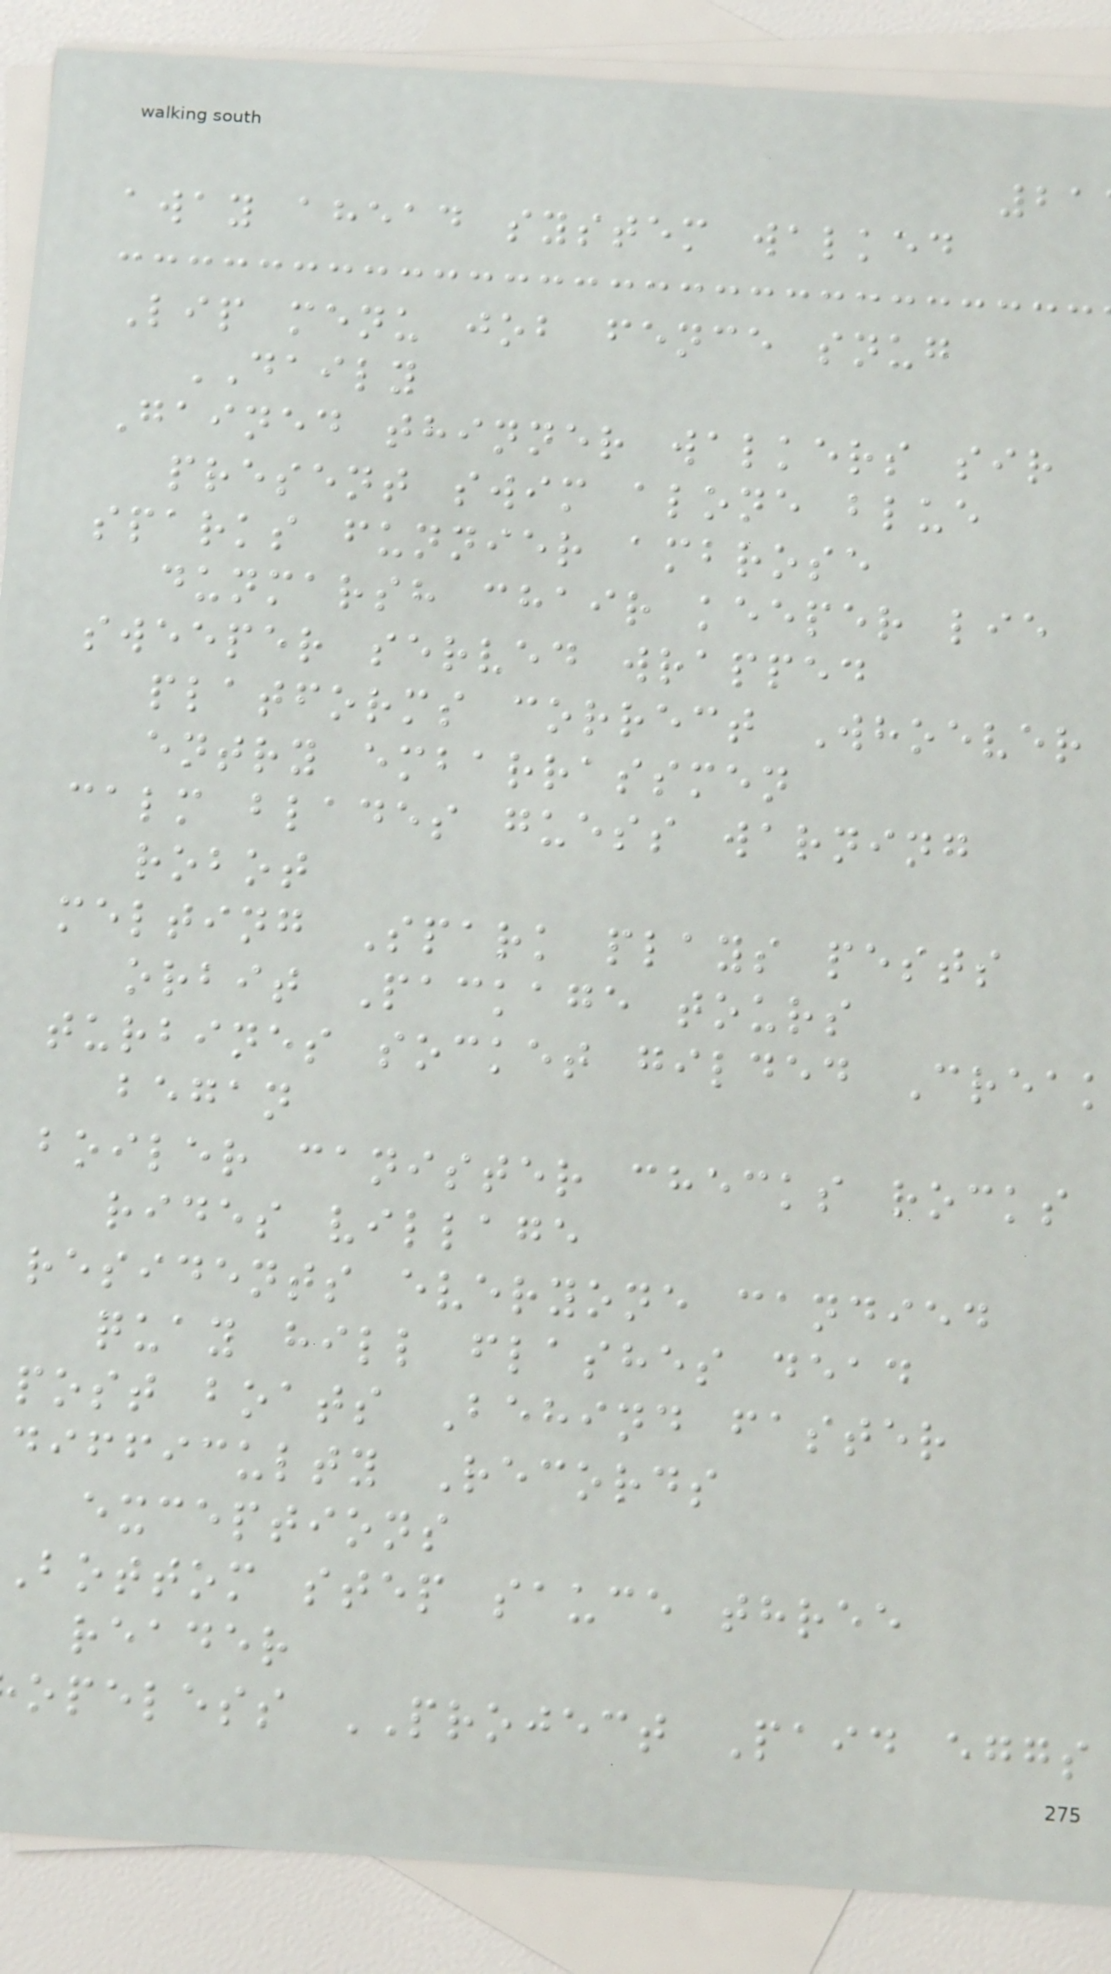away ahead system walked
Lip menu job fence snug
DAILY
Gained thinner walkers sir
present swim alone blue
sparks funnier ambrose
dunmarsh chair keeper lie
sweeper served wrapped
platforms correct Whoever
entry embarrassmen
calm blades guess warning
robot
melting Spark plays pests
orbit Package tours
turbines socket gilded Creak
began
boiler canister checks rocks
rides village
residents everyone candied
quay hill flashes dead
post boats Behind faster
difficulty Records
exceptions
bottom step sauce three
reader
opeless PROJECT Paid eggs
